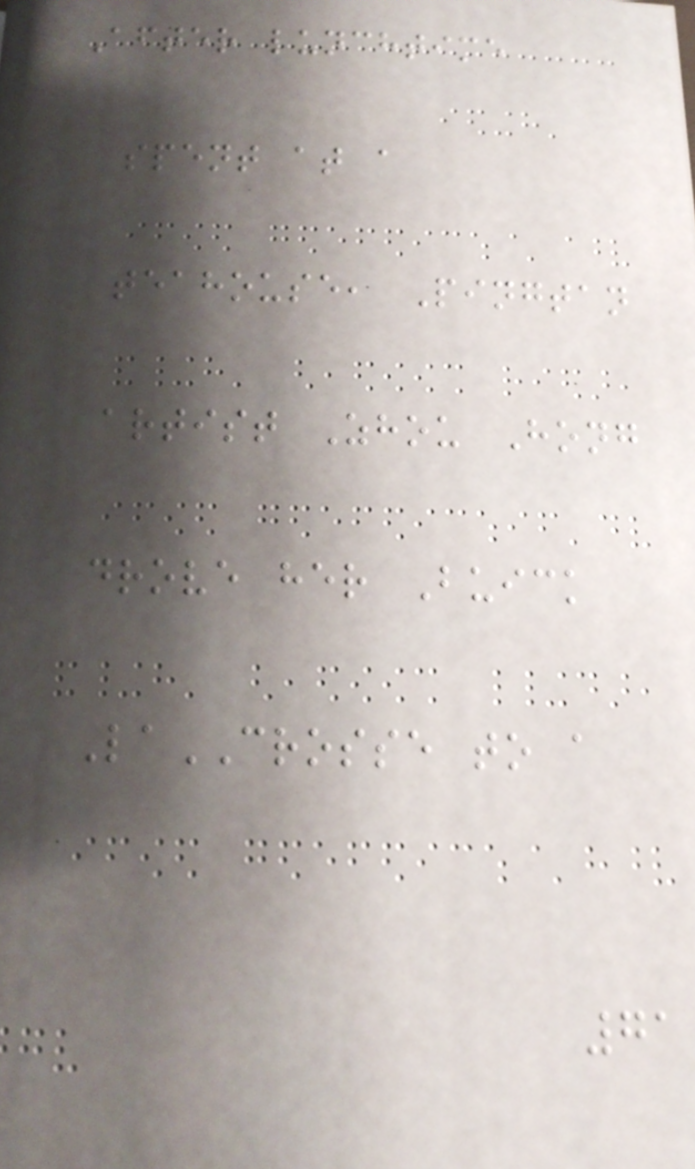After lunchtime
spent at a
teahouse, Pingtan
artist Zhou Hong
drove her Buick
LaCROSSE to a
71
